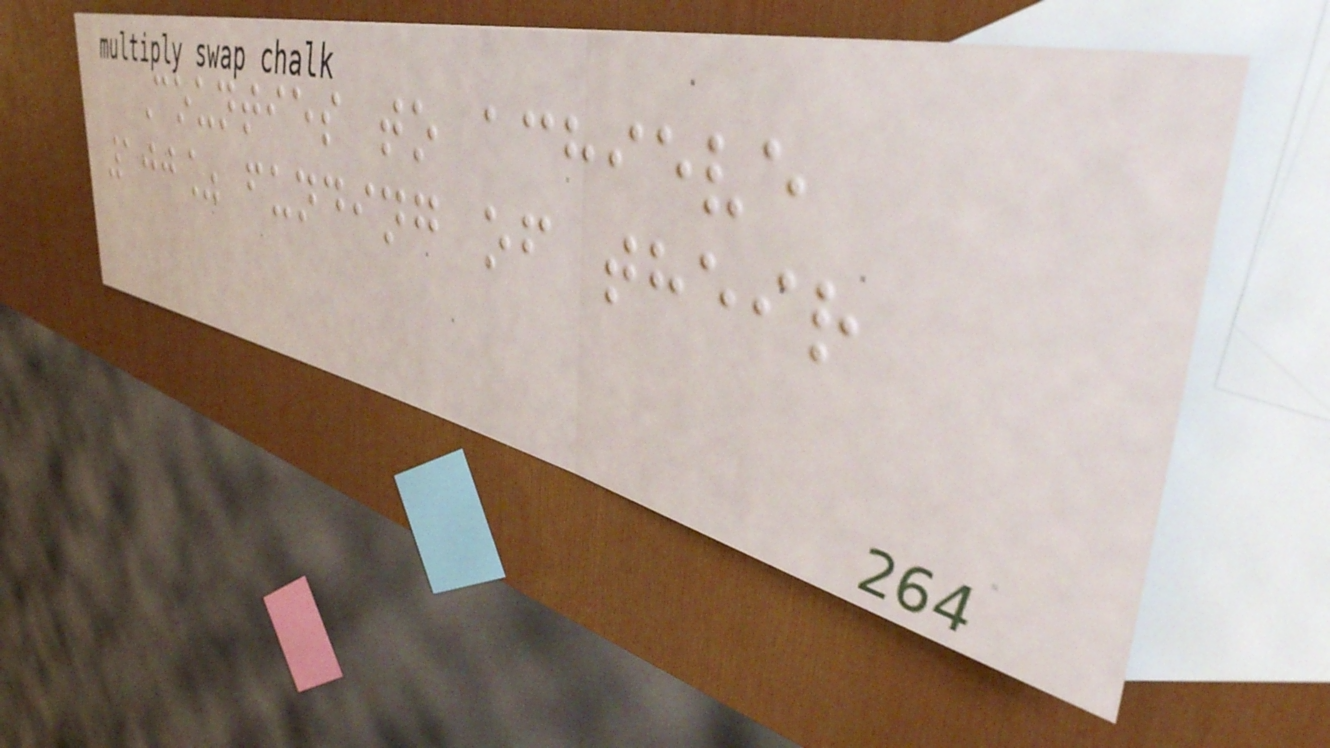Counties to achieve
100% funding of their
